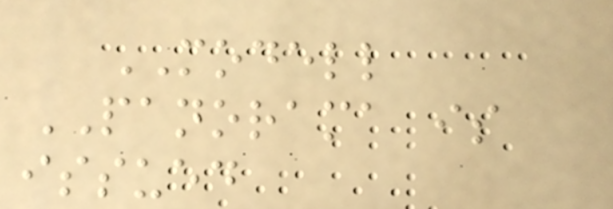MODELL
PANORAMA is
issued
